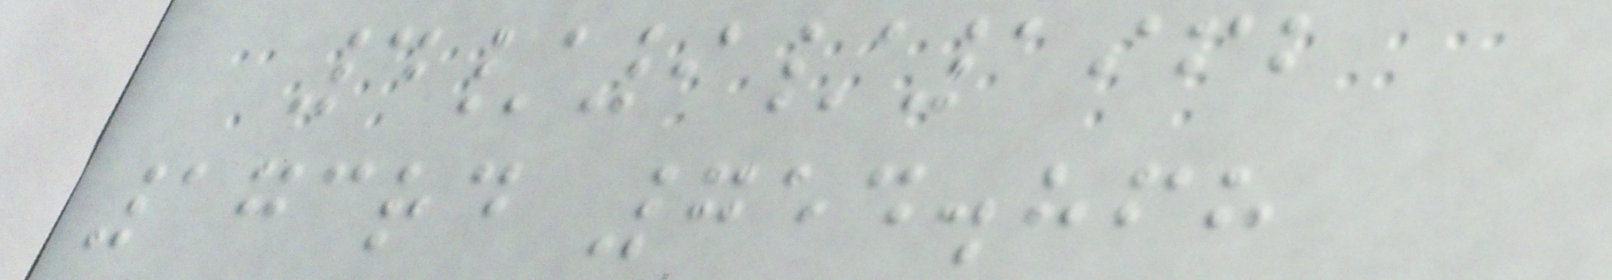4/9/1962
173rd 754.868
